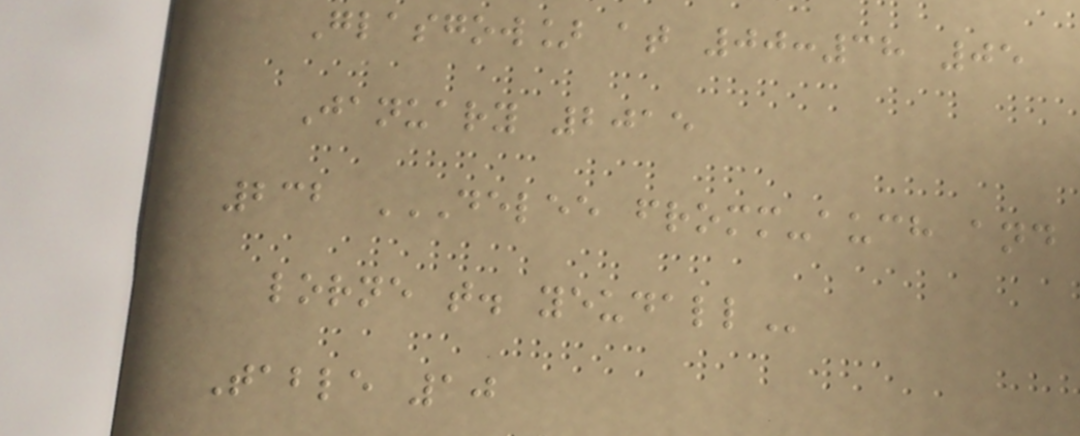Glasgow] at 00:38 05
January 2015
232 DELEE FROMM-AUCH AND
LORNE T. YEUDALL
Table 10
